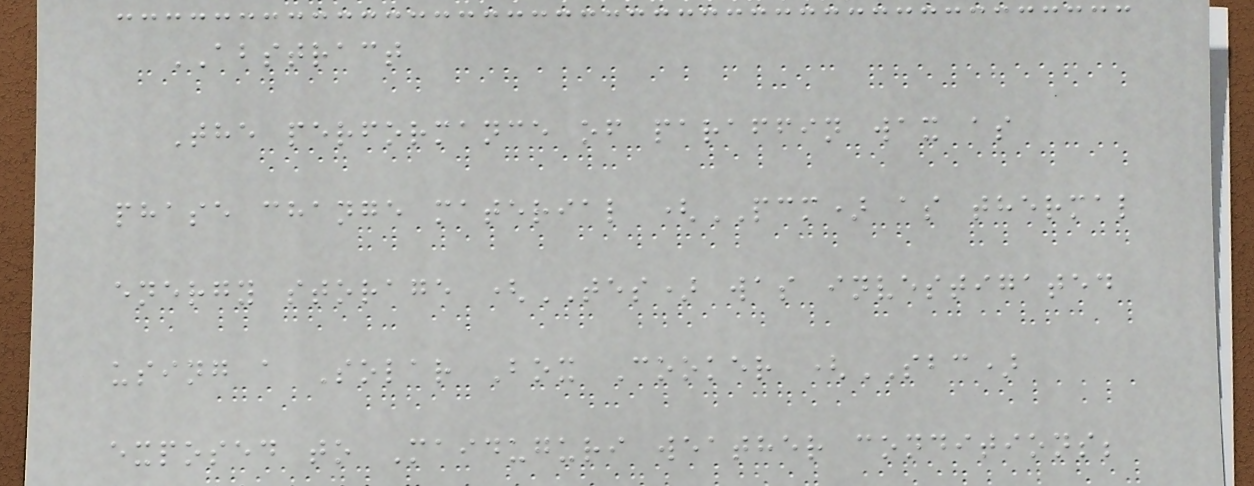ABSTRACT
The performance of paraffin wax as
phase change material (PCM) as thermal
energy storage (TES) was investigated
using a Solar Box Cooker (SBC)
exposed to Maiduguri weather conditions;
